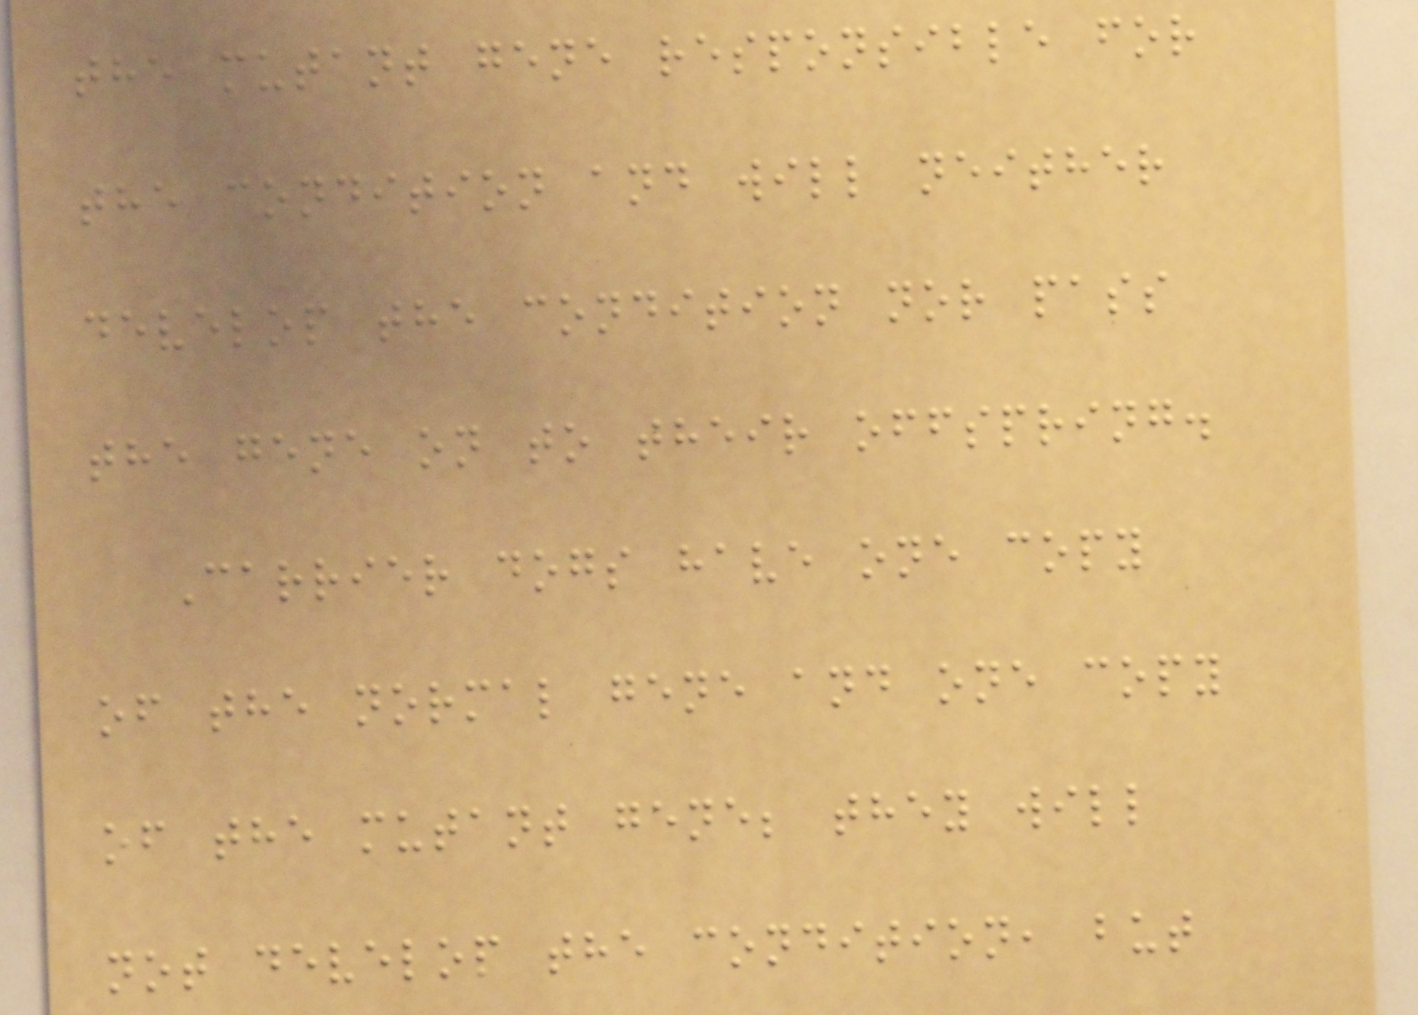the mutant gene responsible for
the condition and will neither
develop the condition nor pass
the gene on to their offspring.
Carrier dogs have one copy
of the normal gene and one copy
of the mutant gene; they will
not develop the condition, but
